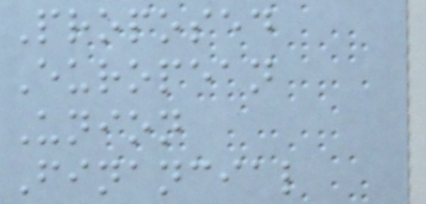Proposed
European
Union
Financial
